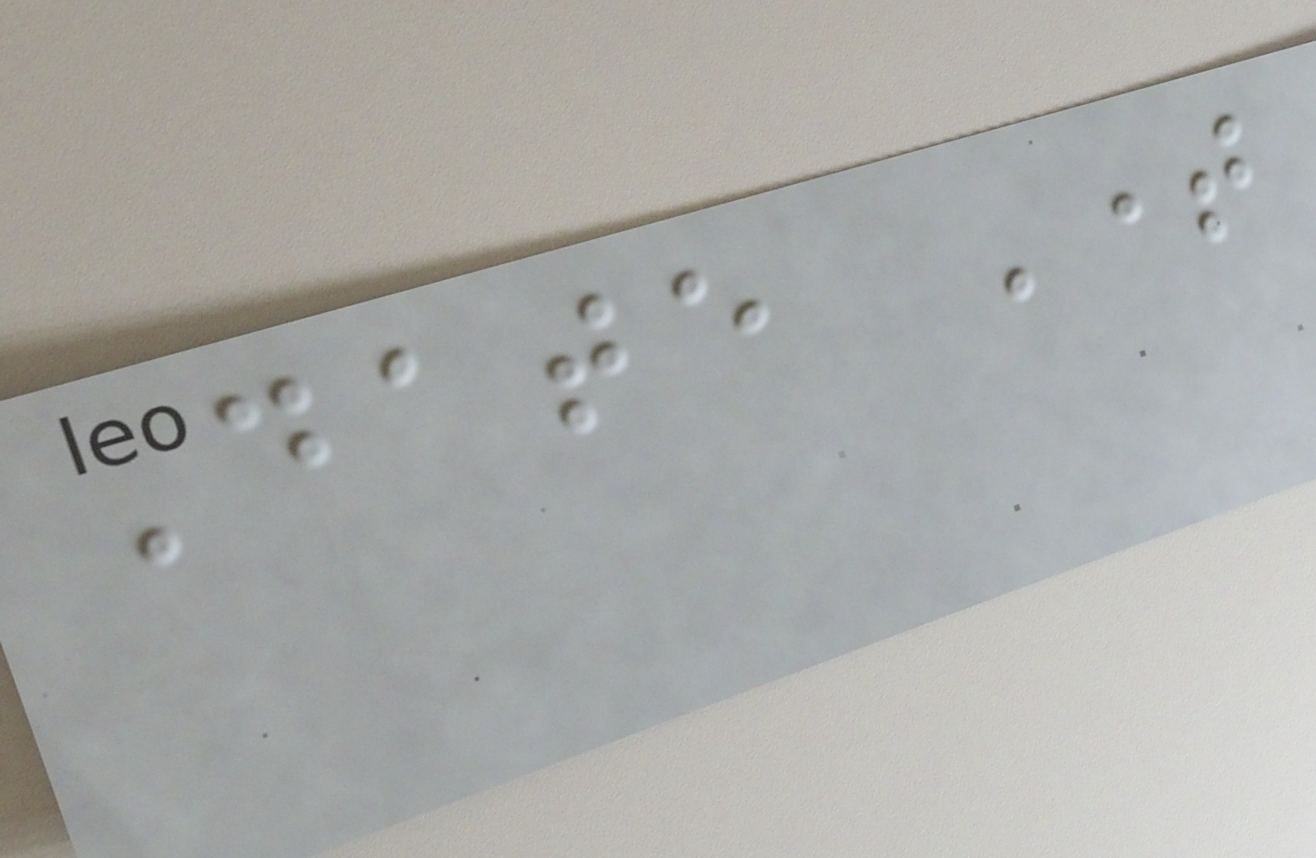Date Time
